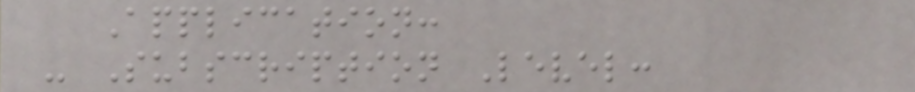Application:
- Subscription Level:
